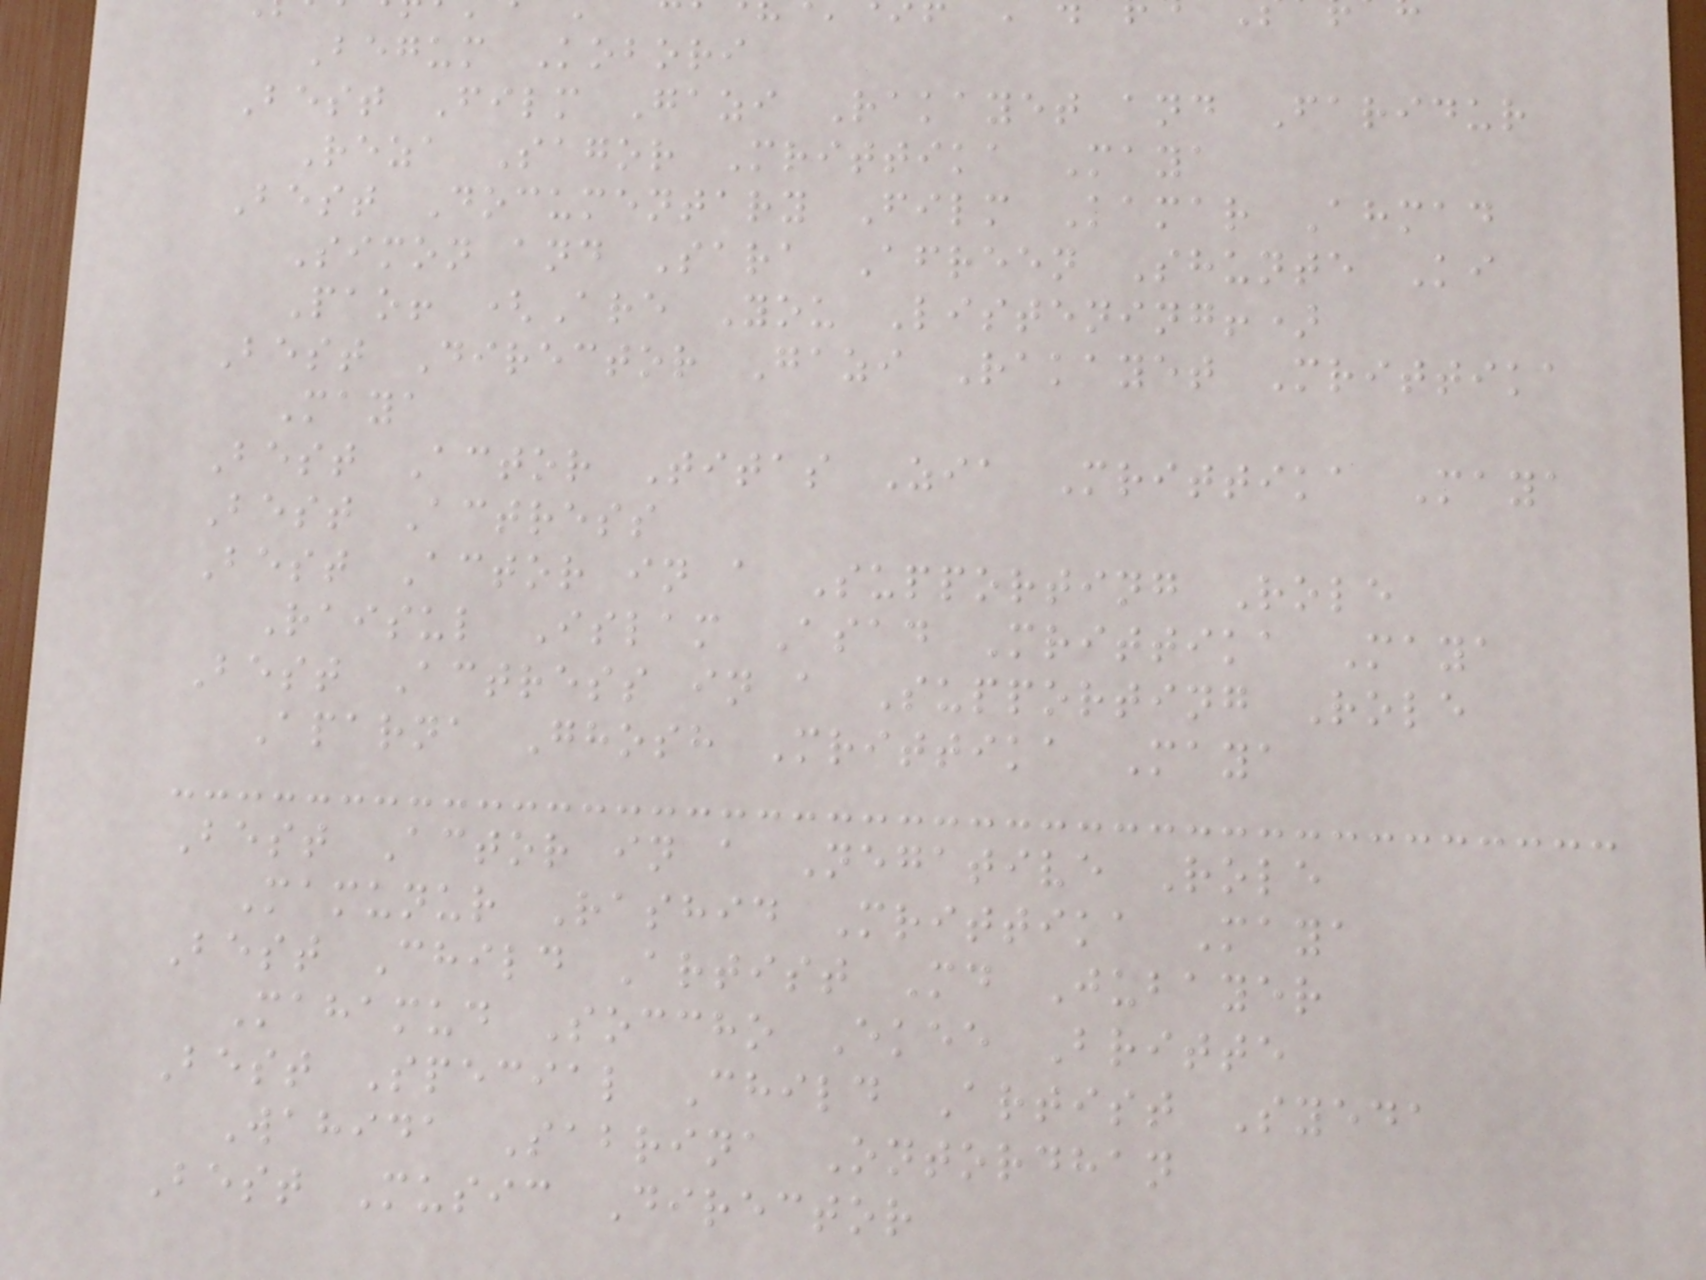Begum Kobori
Best Film Gazi Rakayet and Faridur
Reza Sagor Mrittika Maya
Best Documentary Film Kamar Ahmad
Simon and Sara Afreen Shunte Ki
Pao! (Are You Listening!)
Best Director Gazi Rakayet Mrittika
Maya
Best Actor Titas Zia Mrittika Maya
Best Actress
Best Actor in a Supporting Role
Raisul Islam Asad Mrittika Maya
Best Actress in a Supporting Role
Aparna Ghosh Mrittika Maya
Best Actor in a Negative Role
Mamunur Rashid Mrittika Maya
Best Child Artist Md Jubayer
Mahamud Soccho Ekee Britte
Best Special Child Artist Syeda
Wahida Sabrina Ontordhan
Best Music Director
